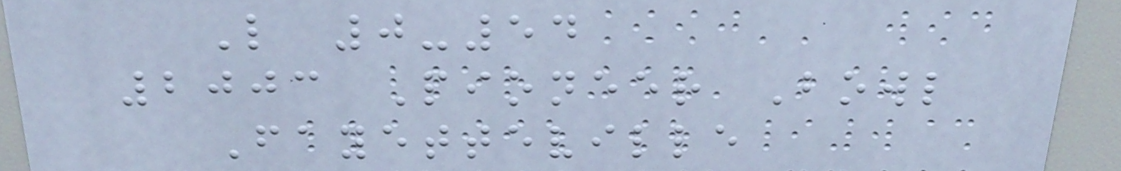L 0-54
2003 Pioneer Bowl
Fayetteville
